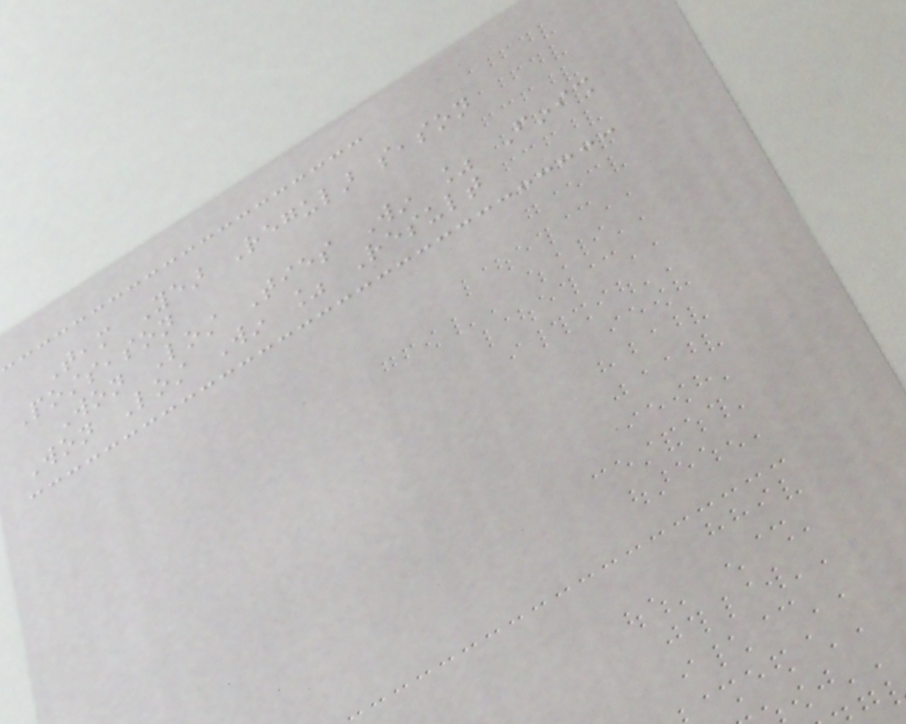Team Year Regular season
Postseason
Won Lost Ties Win % Finish
Won Lost Win % Result
